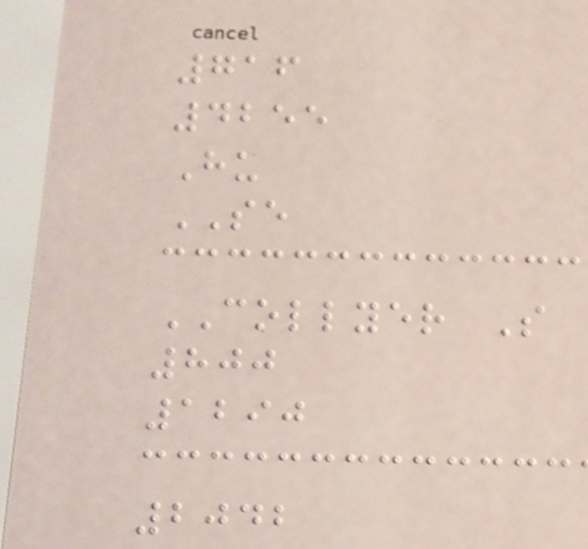716
4255
Hu
SE
COLLYER S
800
1290
2042
